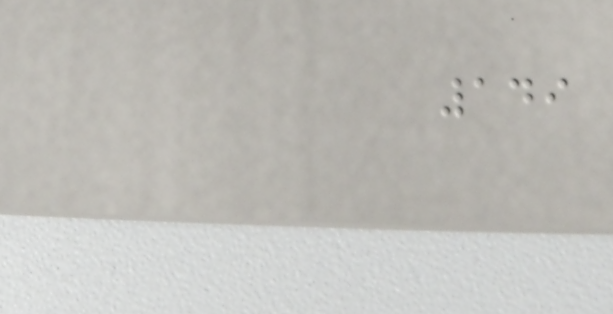149
